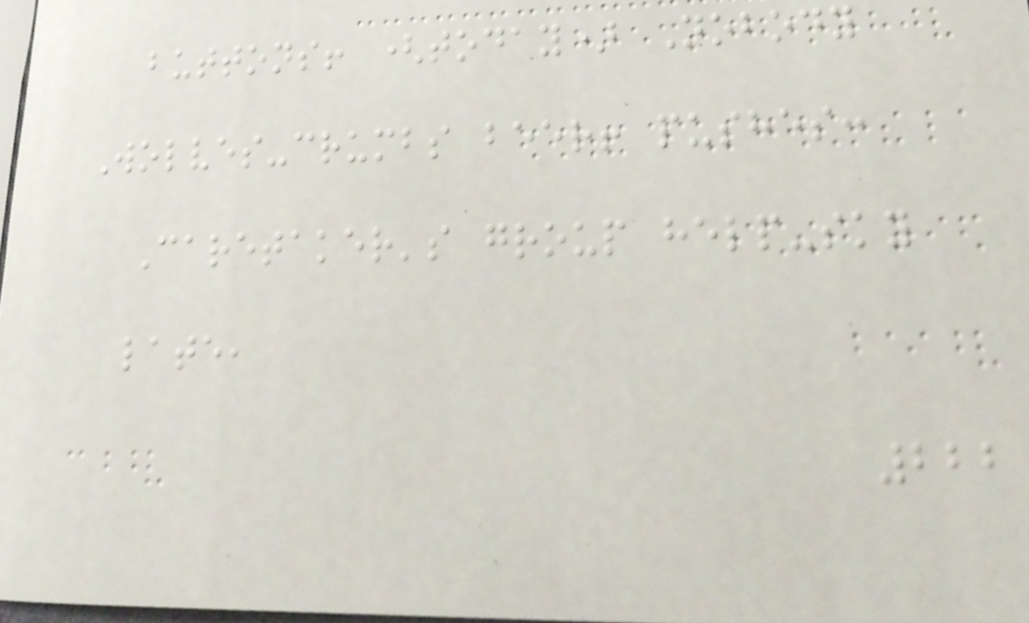buttons! (today) Nobody
Wolves-crumbs beer! pushes:
Caretaker's group help-sky
late,
222
